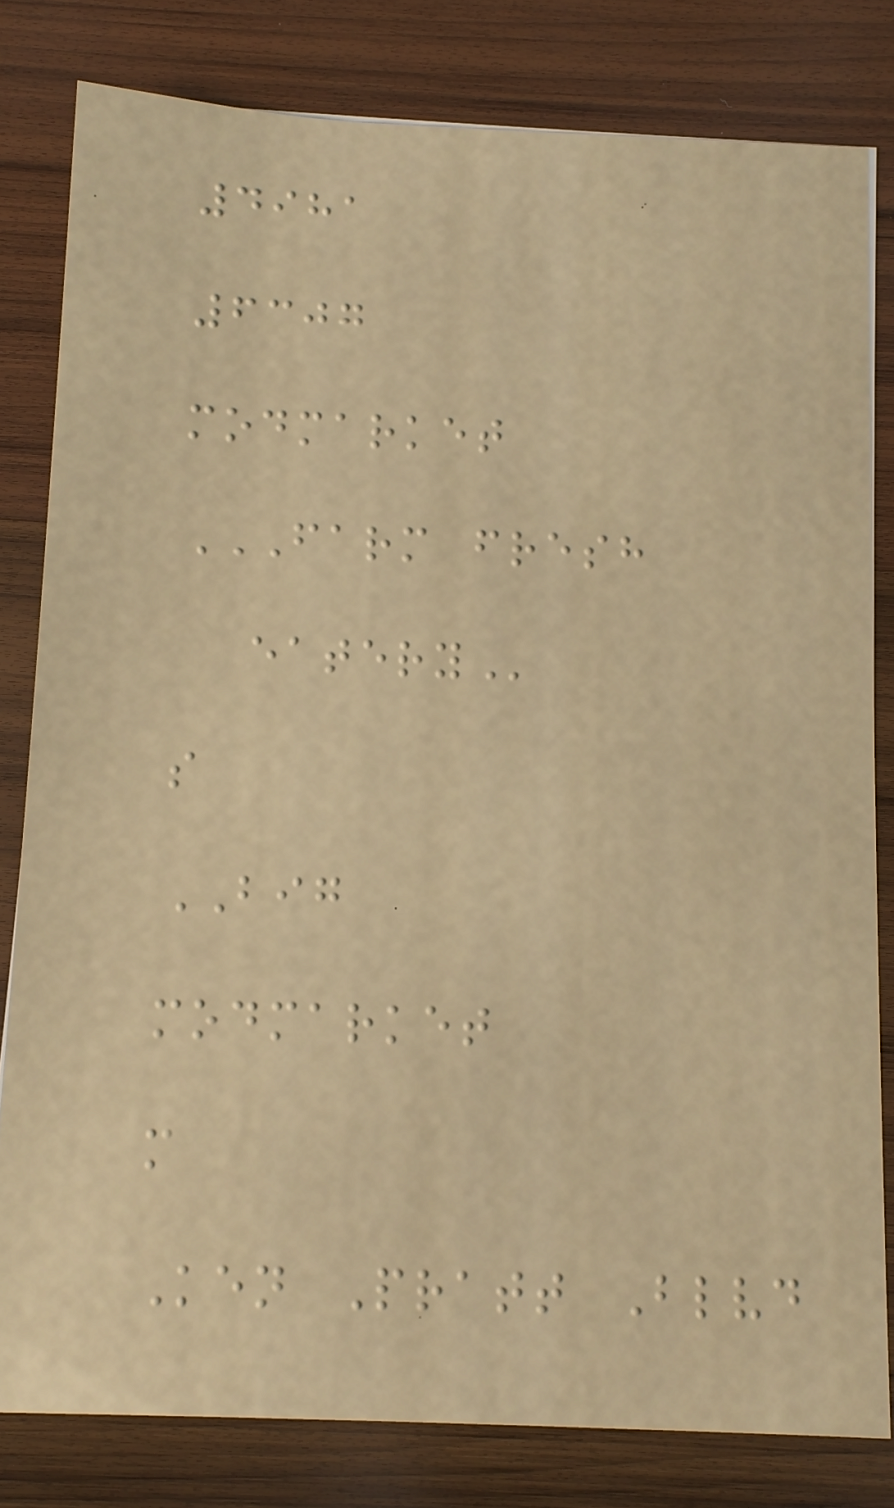4981
6307
modmarket
FARM FRESH
EATERY
s
BIG
modmarket
m
Ken Pratt Blvd
